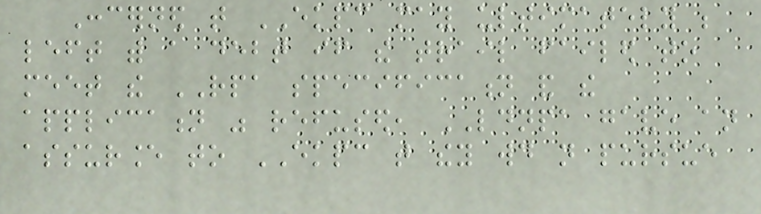Concerned that EKPC may ultimately be
left with a debt if the trail failed to
meet the RPA specification and the
application was refused, LDNPA gave an
assurance to EKPC that they would not pursue
